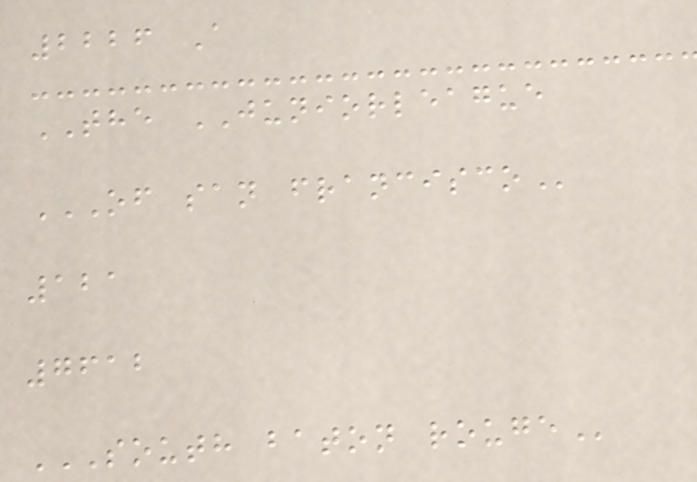2226 A
THE JUNIORLEAGUE
OF SAN FRANCISCO
121
7612
SOUTH BATON ROUGE
